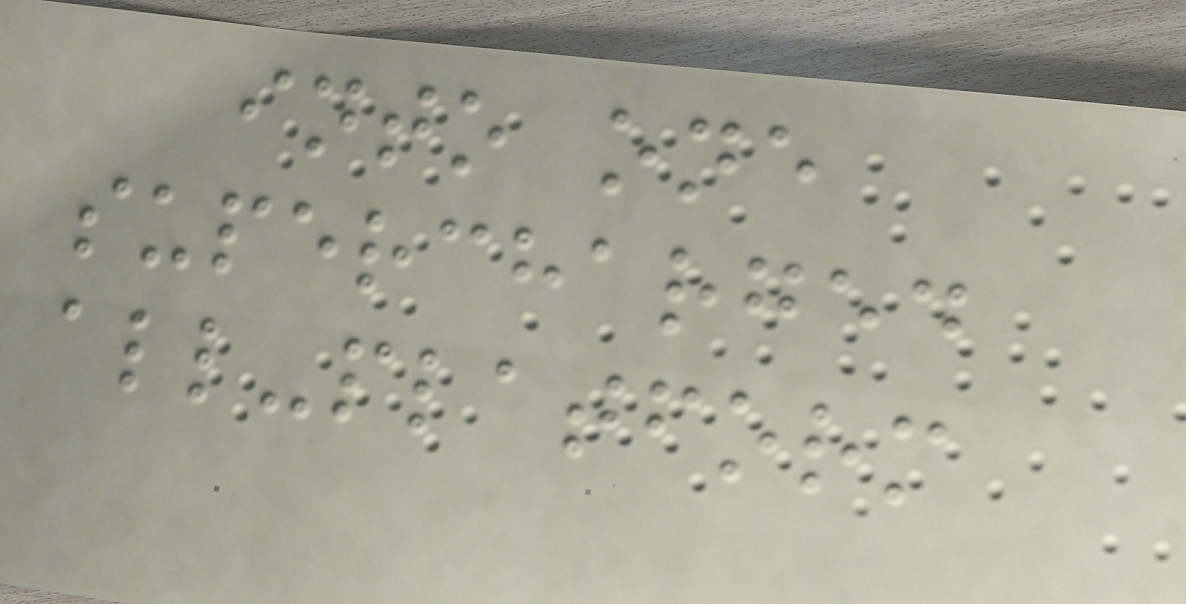into one
supercharged
all-platform
